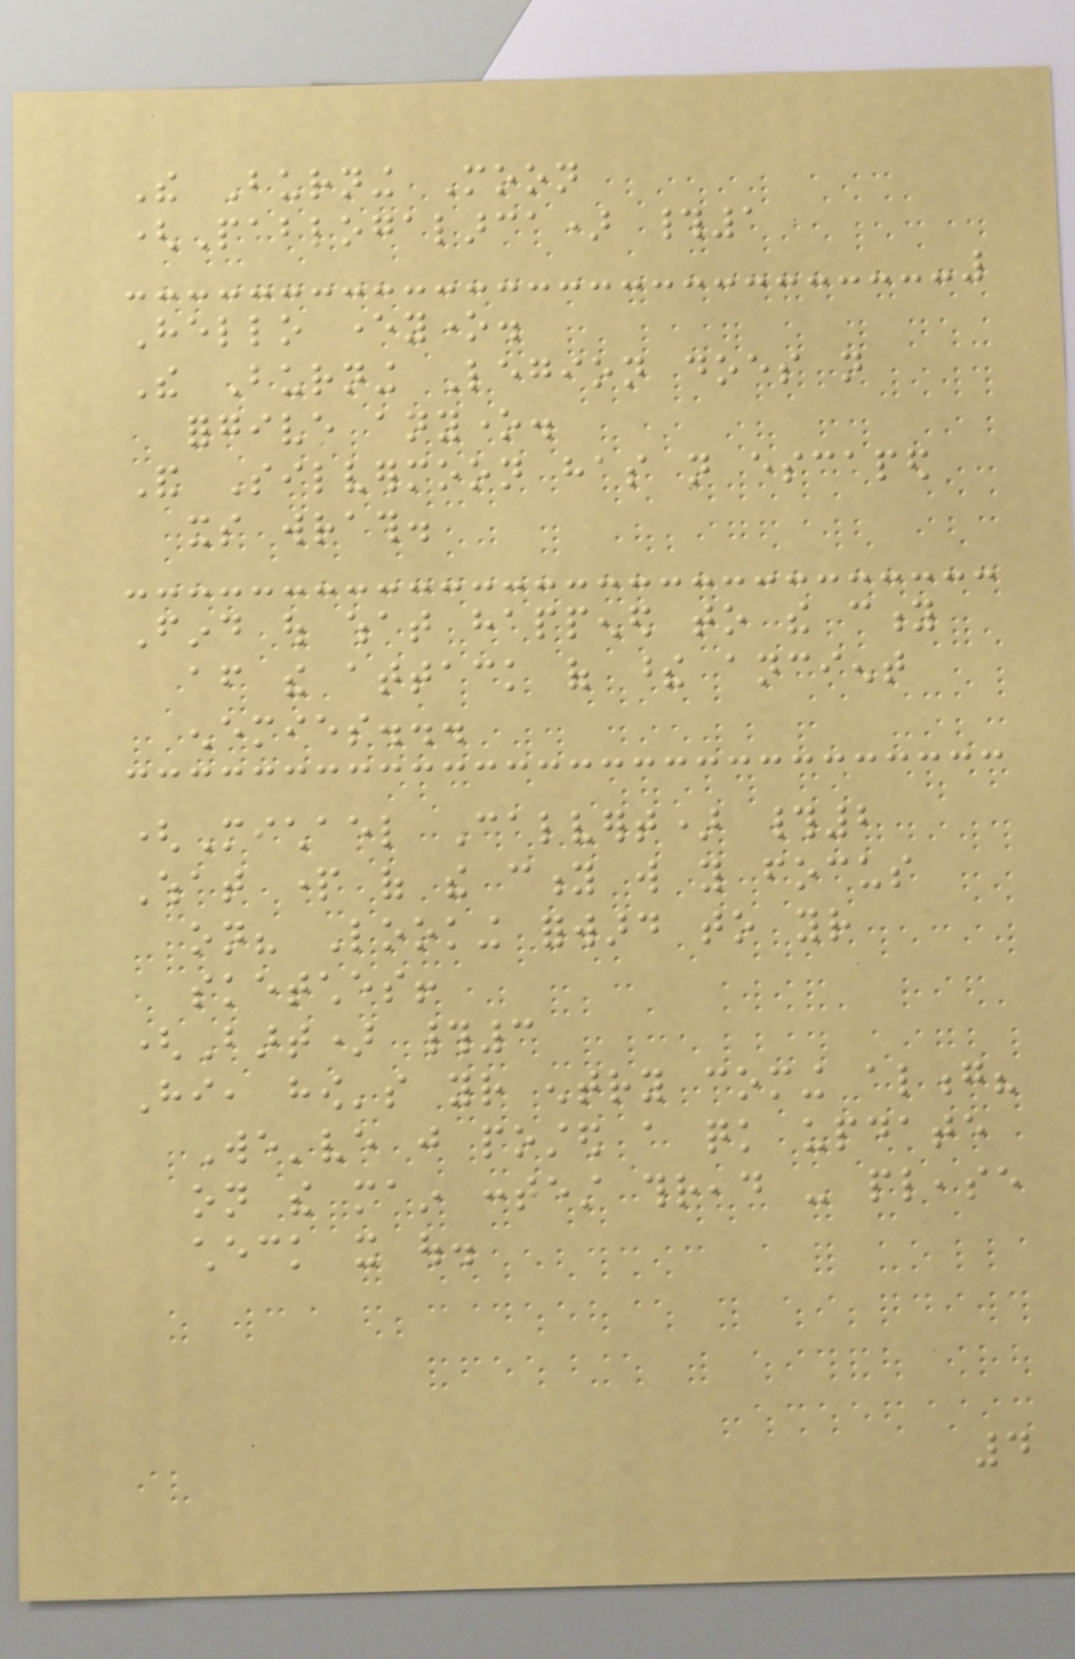The Burning Moon
(Pablogalarca) #1
Hello everyone.
The Burning Legion does not
forgive anyone.
And Silvermoon has not escaped
its wrath.
Find out what happened to the city
after the attack of these ancient
enemies...
(Michael Calvert) #2
What part of the city will you focus
on? Looking forward to your
sketches!
(Bart) #3
Hi, how's your entry coming along?
We've just posted a quick update
on the main contest thread - please
check it out.
4
